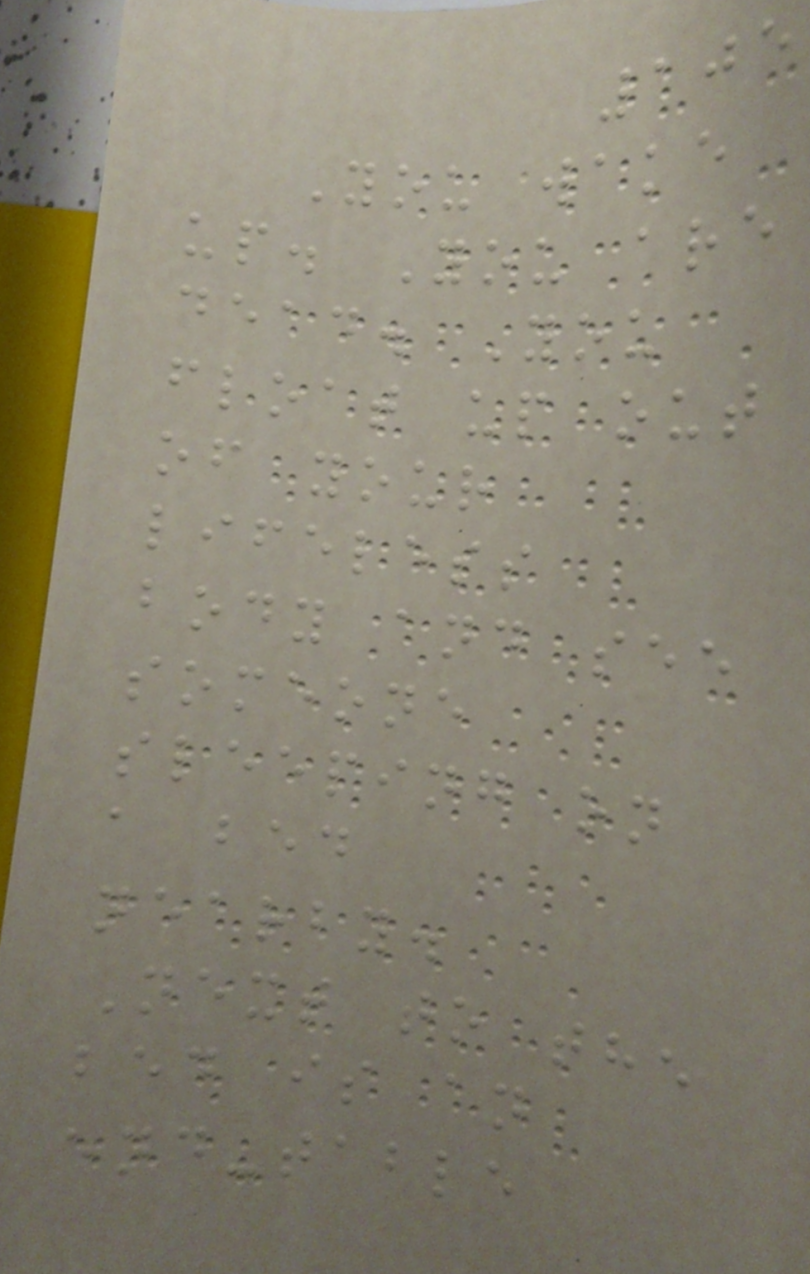105
You wake
up. You are
dead. You
float up out
of your
lifeless
body and see
someone
sleeping on
a bed
nearby.
Next to the
bed is an
end-table
